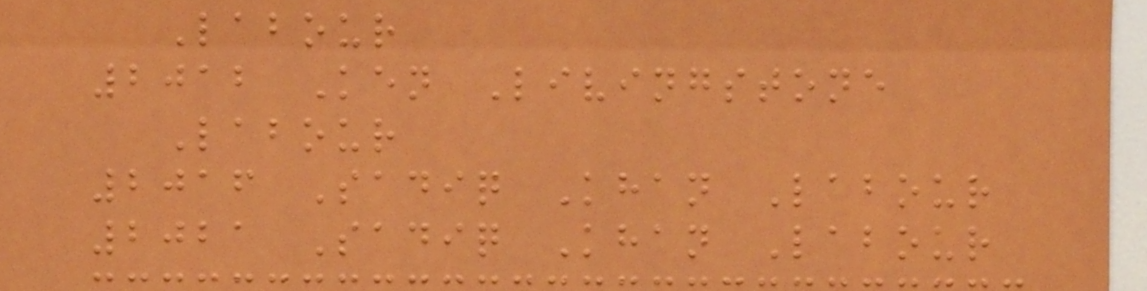Labour
2012 Ken Livingstone
Labour
2016 Sadiq Khan Labour
2021 Sadiq Khan Labour
